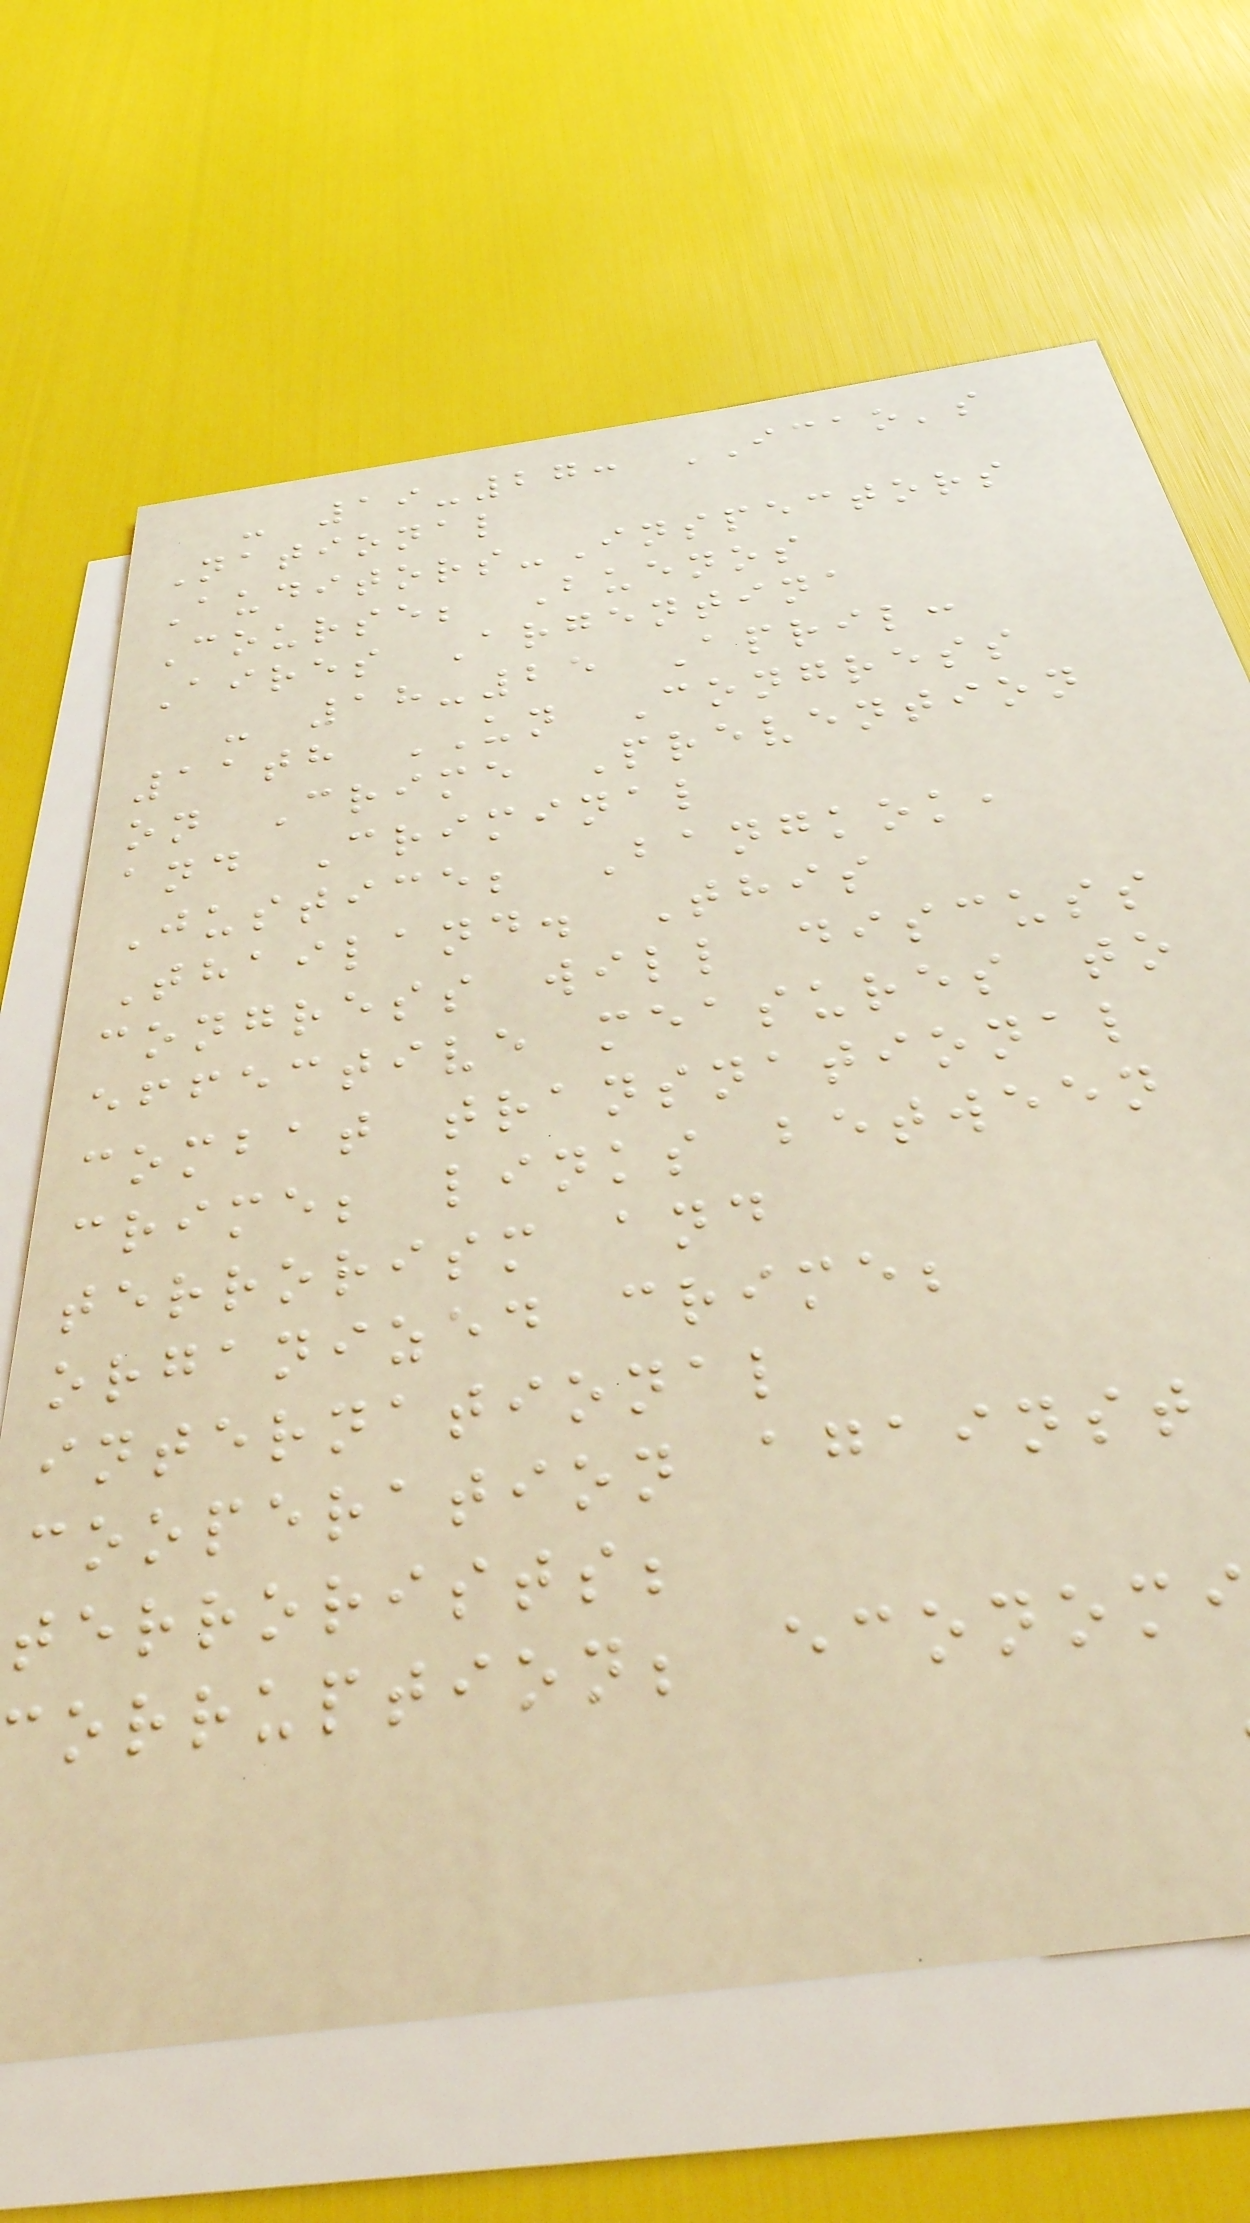- 19-27: ICAO's
National
Auditors-Inspectors
Course; Buenos
Aires Argentina
- 18-25 April:
11th UN Congress
on Crime Prevention
and Criminal
Justice; Bangkok,
Thailand. This
congress will discuss
effective measures to
combat transnational
crime; links between
terrorism and
organized crime;
international
cooperation against
terrorists;
orruption; econom
